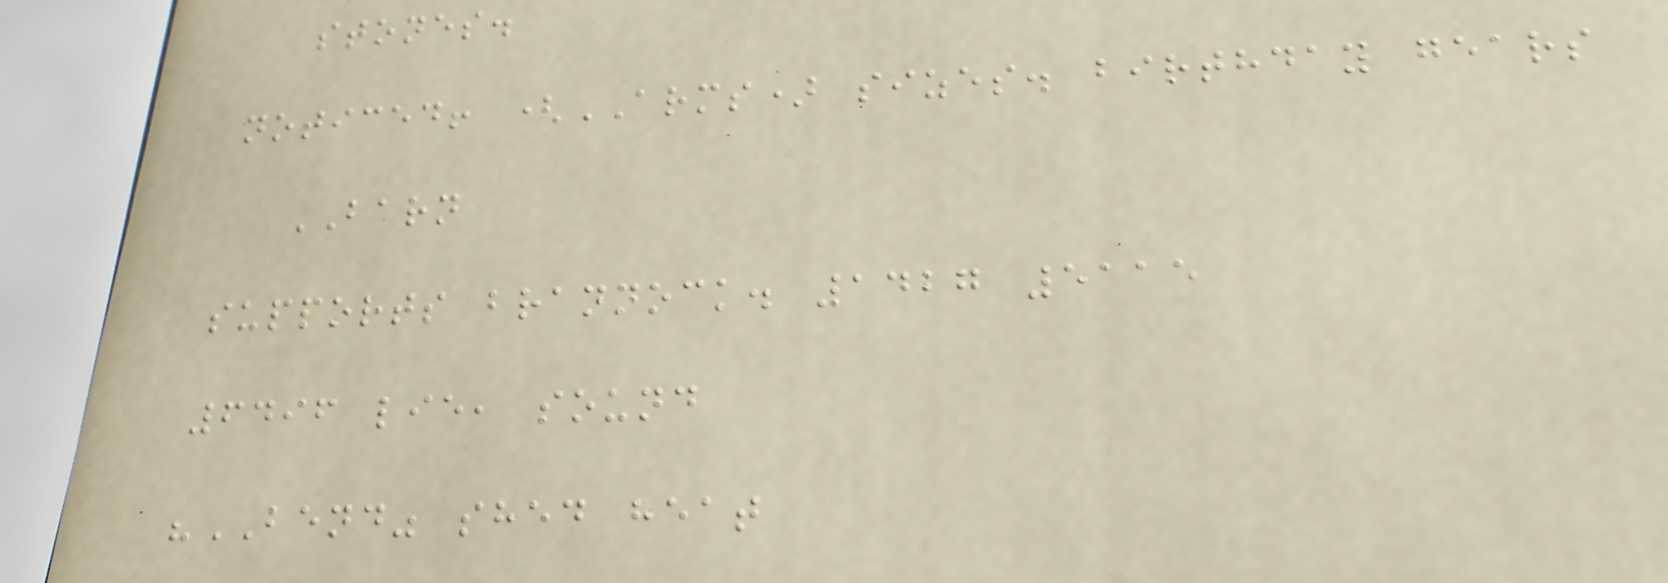stones.
noticed! (ARMS) sizes. birthday gears
BARN
supports brannock. 1427 5115
6496 lie, sound
"BEND" shed heat
